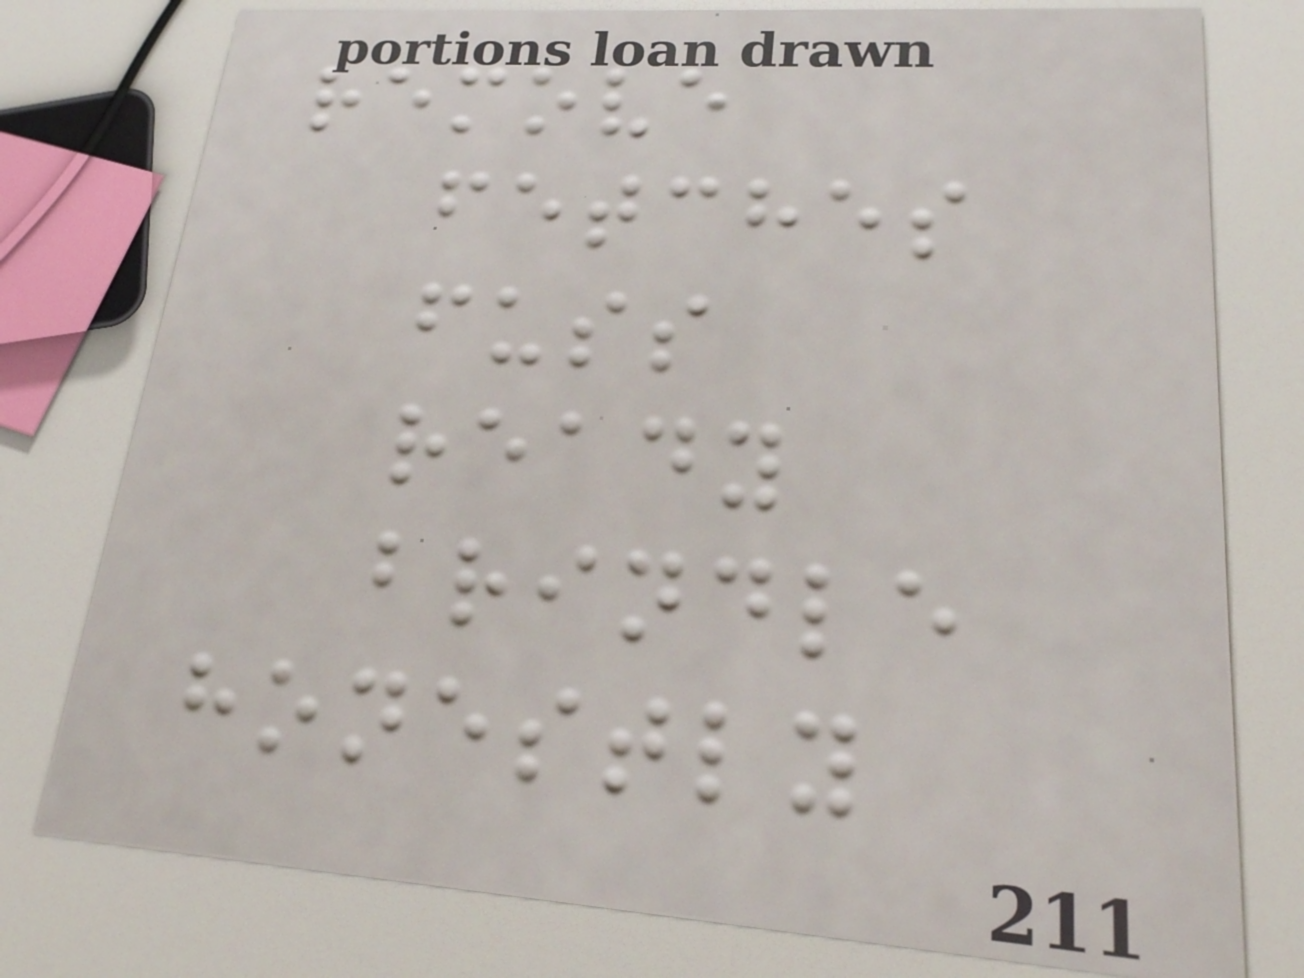remove
fetches
fuss
ready
brindle
honestly
